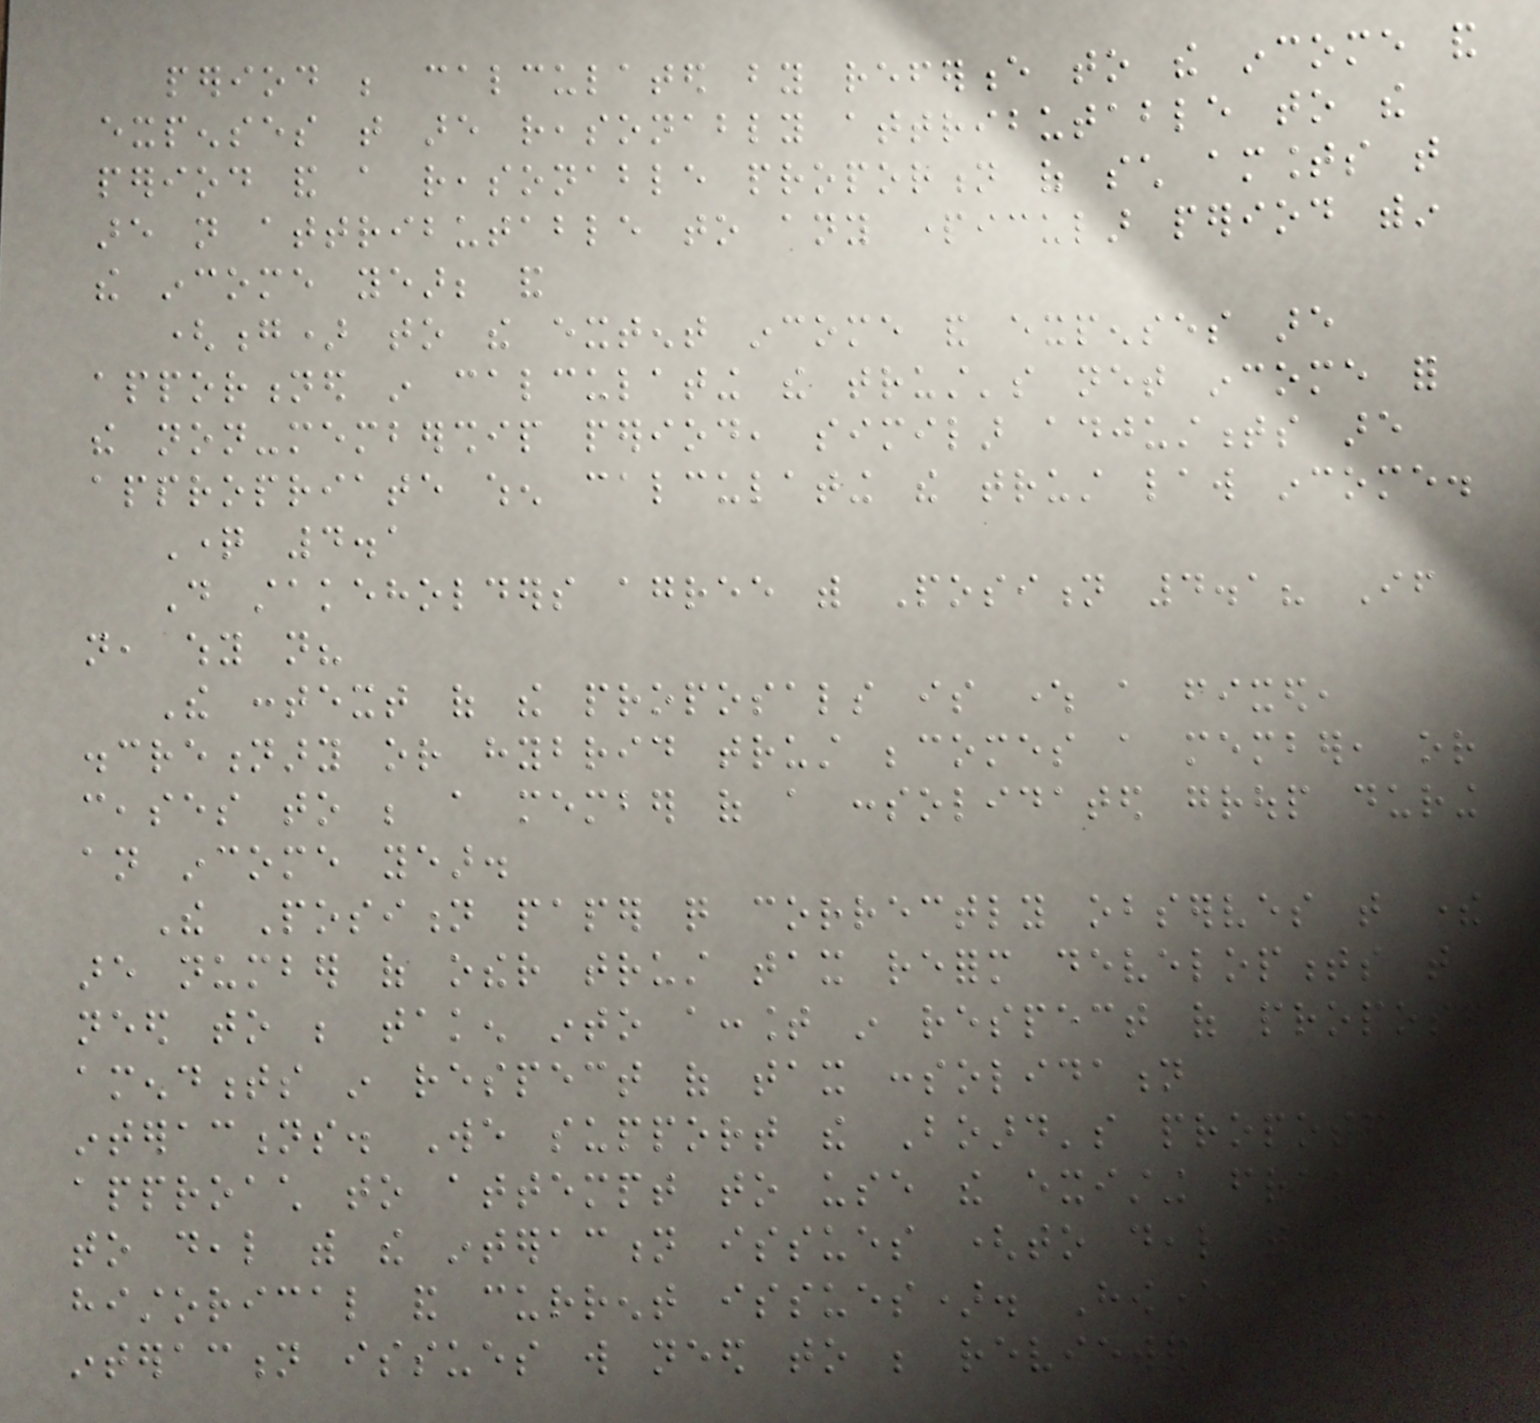period be calculated by reference to the income and
expenses that are reasonably attributable to the
period and a reasonable proportion of such amounts that
are not attributable to any particular period within
the income year; and
(g) to the extent income and expenses are
apportioned in calculating the trust's net income for
the non-membership period, similar adjustments are
appropriate when calculating the trust law income.
Question 4.1
Do stakeholders agree with Position 4.1? If
not, why not?
The context of the proposals is where a fixed,
discretionary or hybrid trust becomes a member, or
ceases to be a member of a consolidated group during
an income year.
The Position paper quite correctly observes that there
are number of other trust tax reform developments that
need to be taken into account in respect of proposed
amendments in respect of tax consolidation
interactions. We support the Board's proposed
approach to attempt to use the existing framework
to deal with the interaction issues (to deal with
historical and current issues). However,
interaction issues will need to be reviewed in
